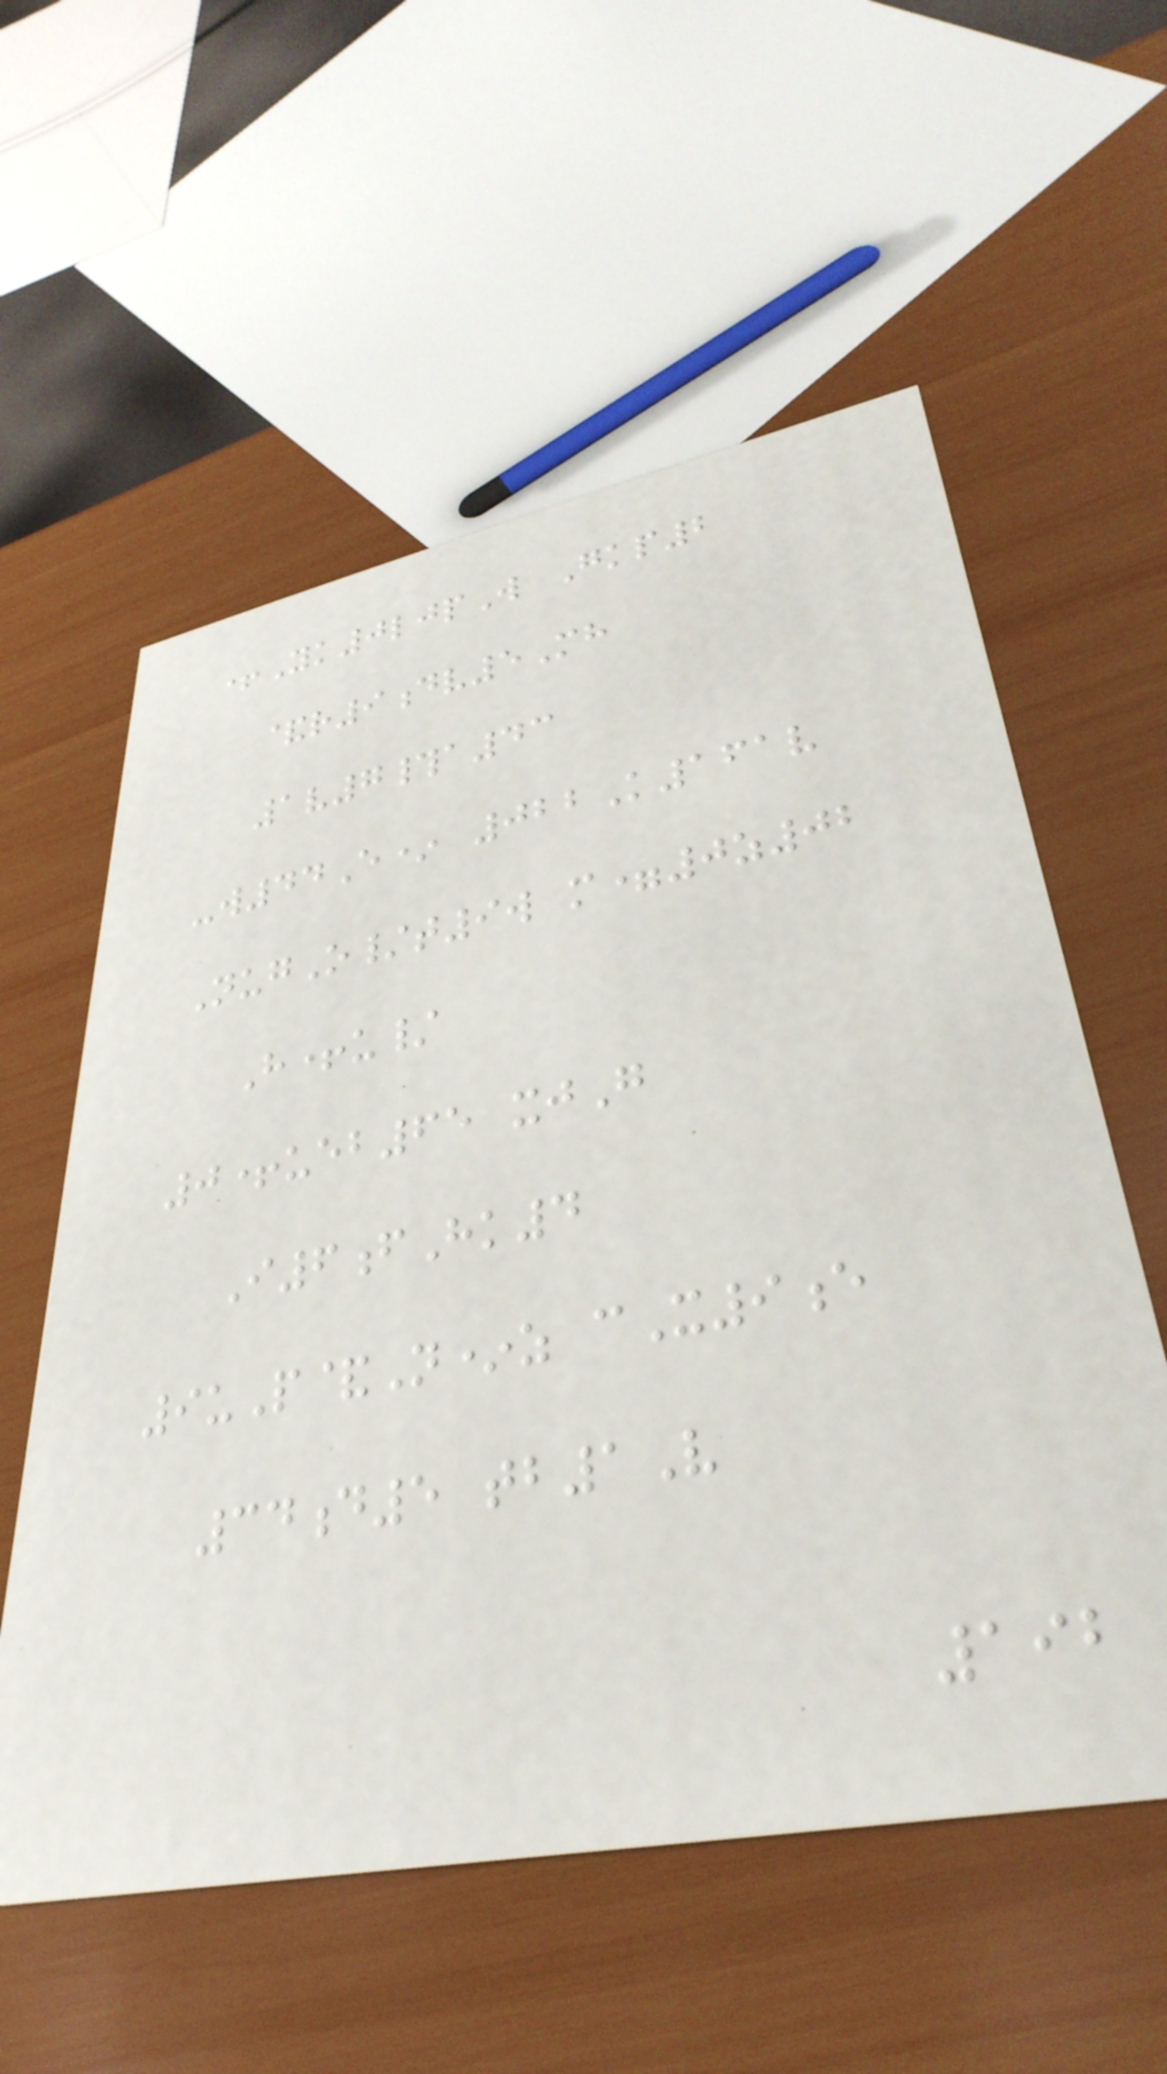+Yk0ljpW Gkp2
&r9dv5Mh
1v7#a43
-w44E* 022K161v
NugO/t9w m=0z02
H+u/
0+ueb65 xjG
I6fHk4
9uP&N*z cX9e
34d5 tb1V
192
